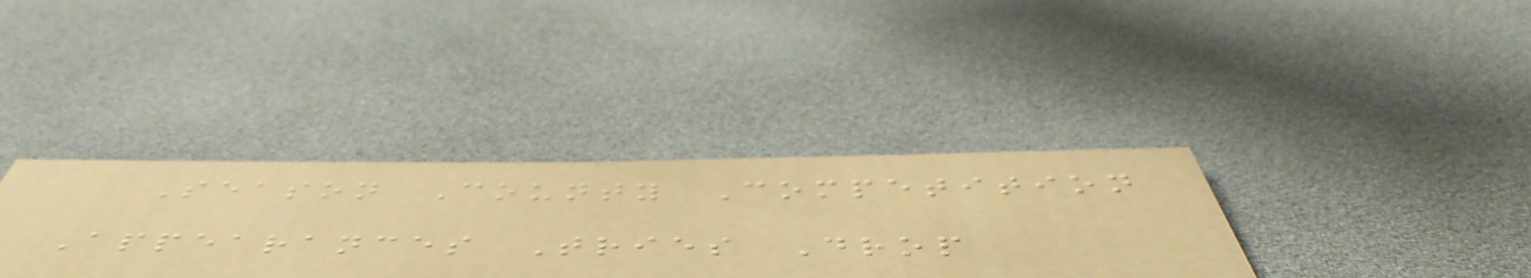Season County Competition
Appearances Tries Drop
